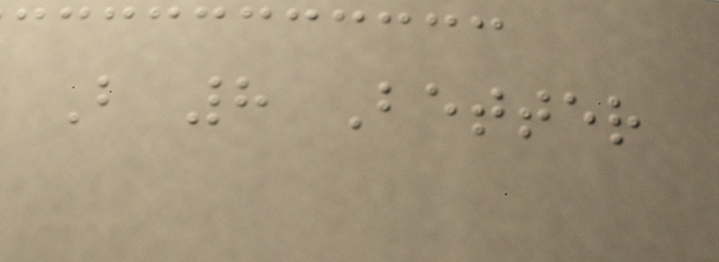B 8 Better
